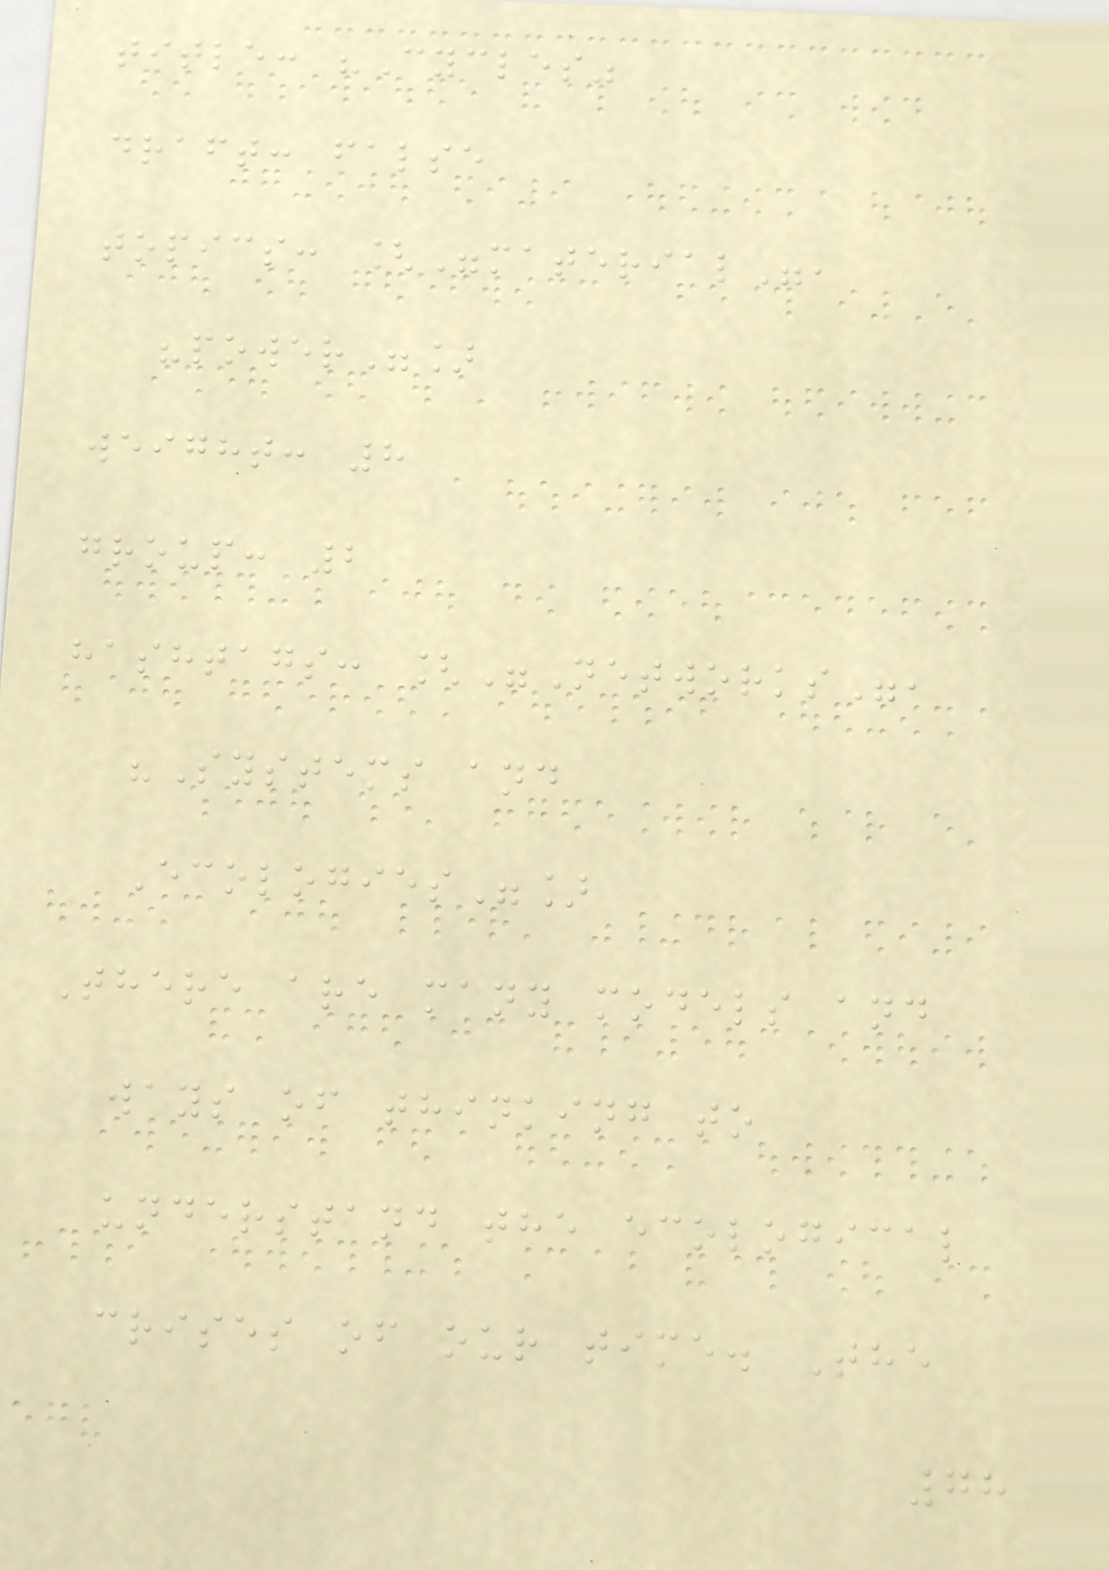title: "Cycles"
draft: false
topics: ["material",
"power"]
weight: 8
group: 2
hashtags: ["Networks",
"Systems and
Ecologies"]
There are many models and
ways of thinking to
understand the ecological
crises of our time. The
78
